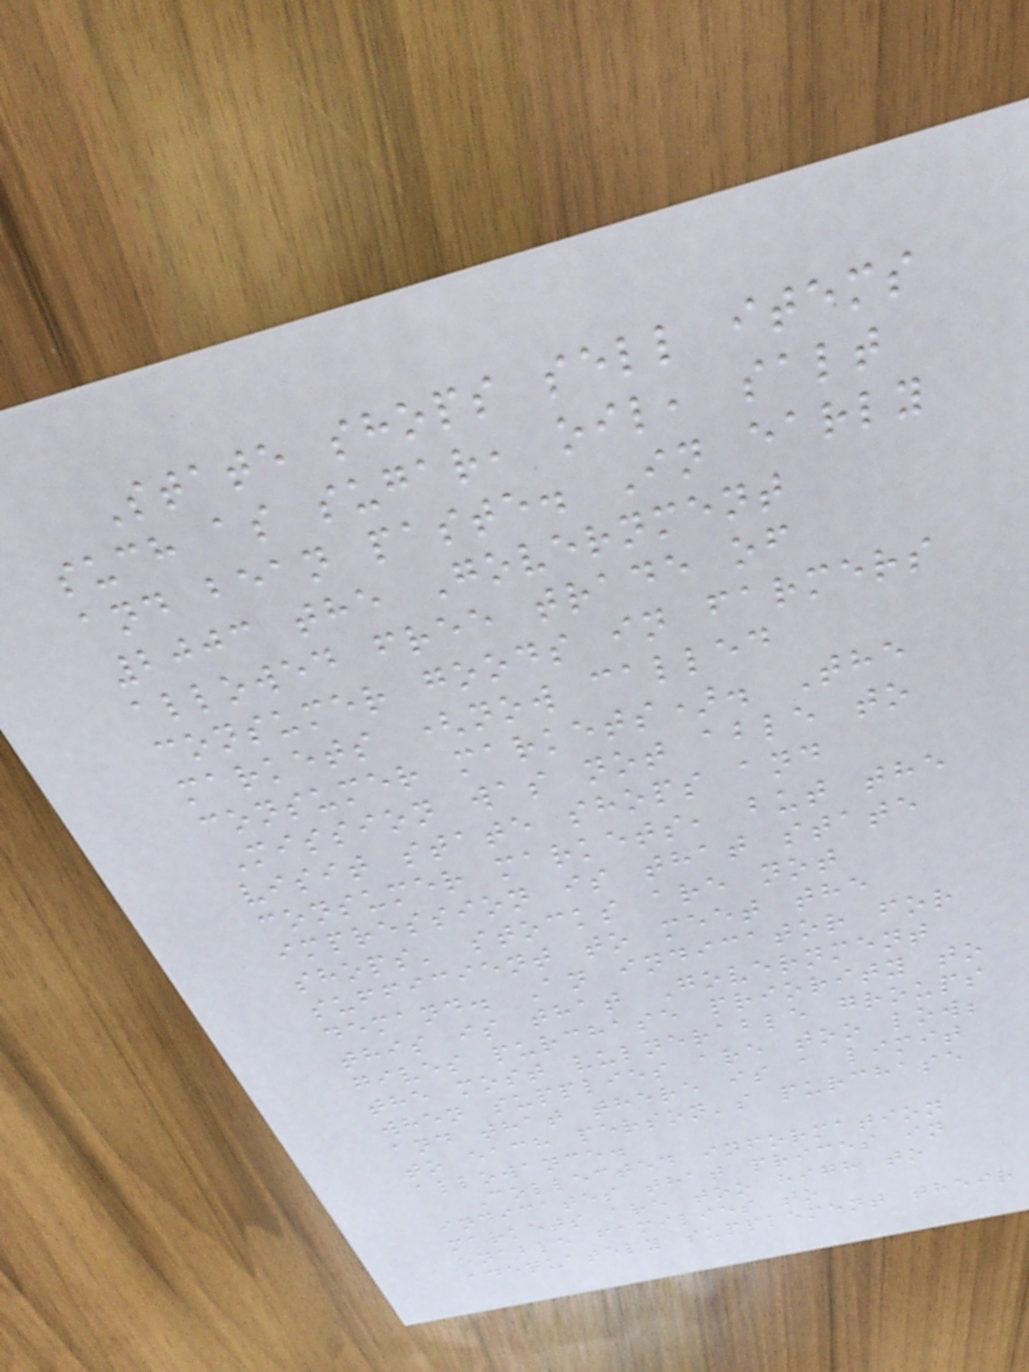State shops sell items
such as sugar, oil, salt
and bean paste. In early
2003 the Government
allowed free trade of
consumer goods in farmers
markets (now called
consumer markets). The
Mission was not able to
visit state shops and
consumer markets, but the
impression is that state
shops' stocks are not
sufficient to meet the
demand. An indicator for
this is that Government
gives purchase priority to
the most vulnerable groups
when supplies are too low;
and that there is a limit
to each person's purchase
allowance.
Collected information
indicates that prices in
markets are too high to
enable families to
adequately supplement their
